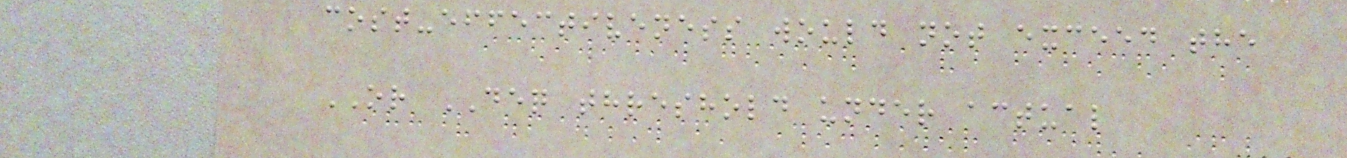cost-effectiveness would not exceed the
OR DEQ threshold under actual
